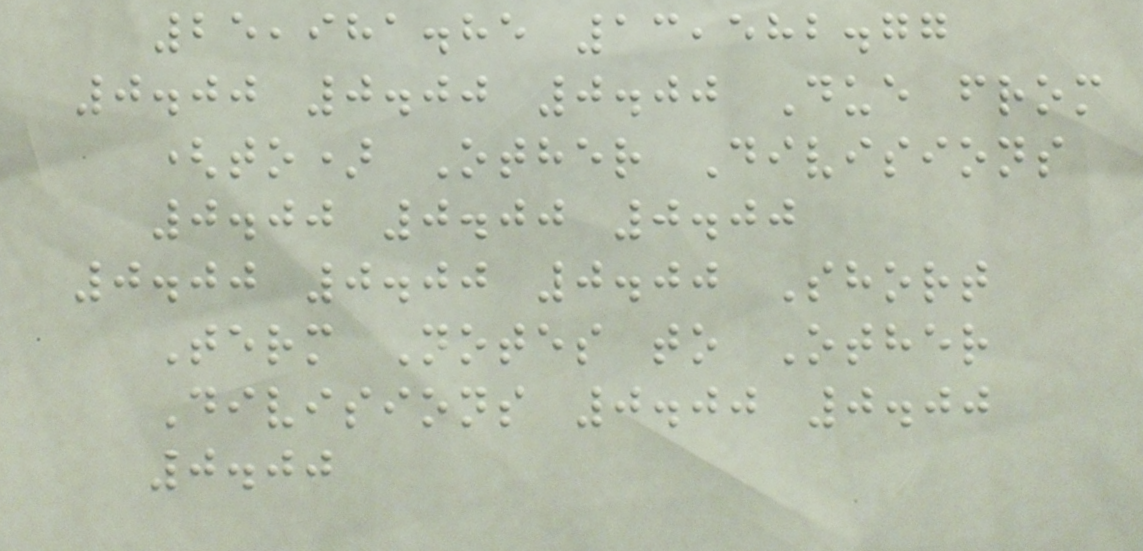25,981.85 13,582.77
0.00 0.00 0.00 Due from
(to) Other Divisions
0.00 0.00 0.00
0.00 0.00 0.00 Short
Term Notes to Other
Divisions 0.00 0.00
0.00
